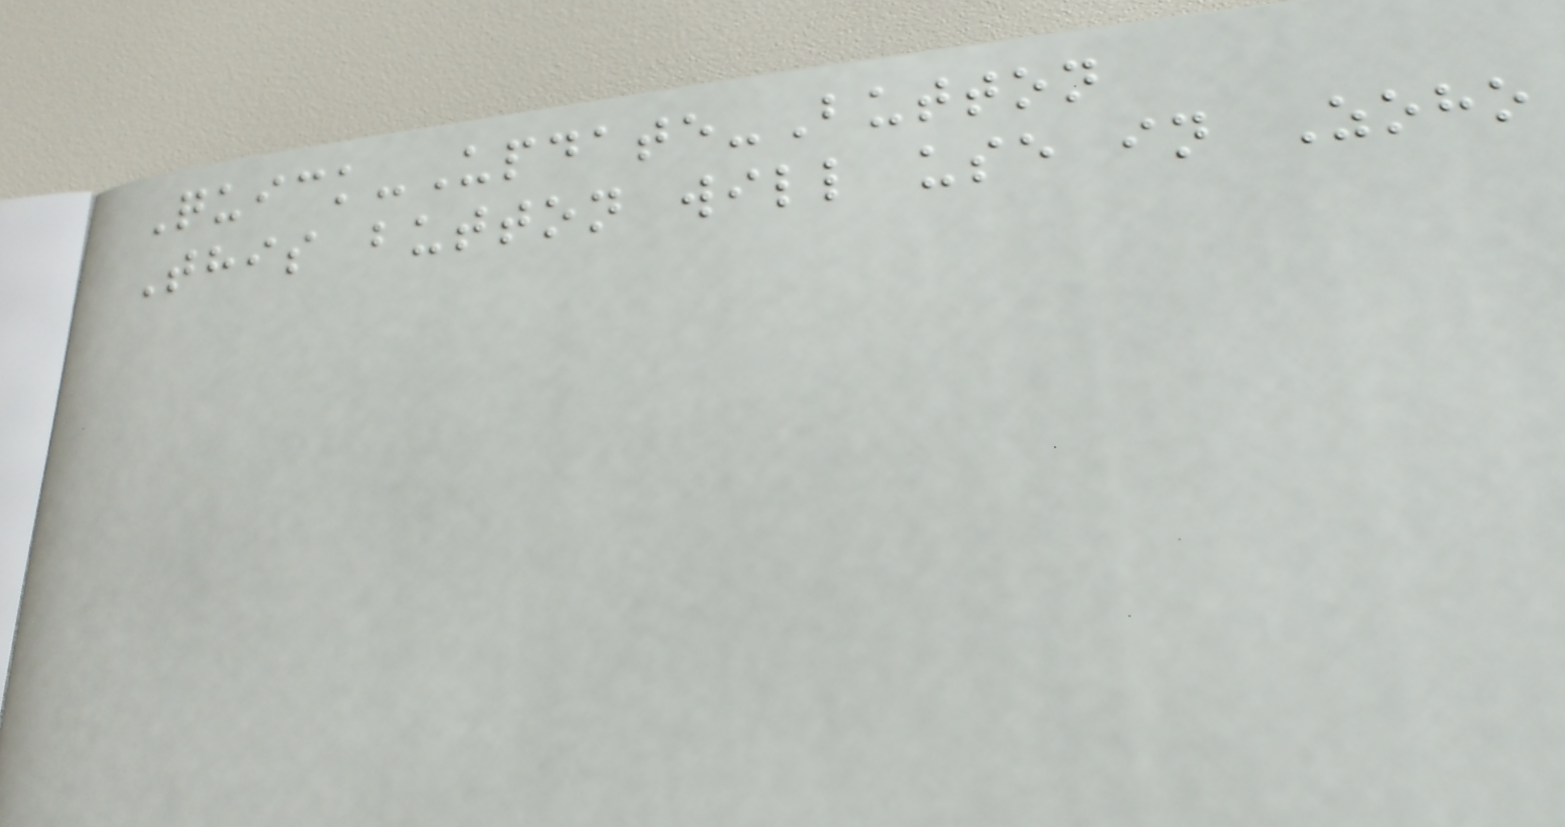Quick-Update-Button
This button will use in Zoho
